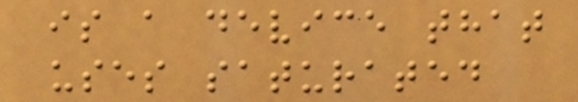is a device that
uses saturated
